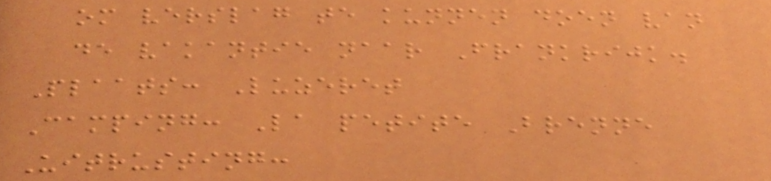om verslag te kunnen doen van
de vakantie naar Frankrijk.
Plaats: Luzeret
Camping: La petite Brenne
Uitrusting:
